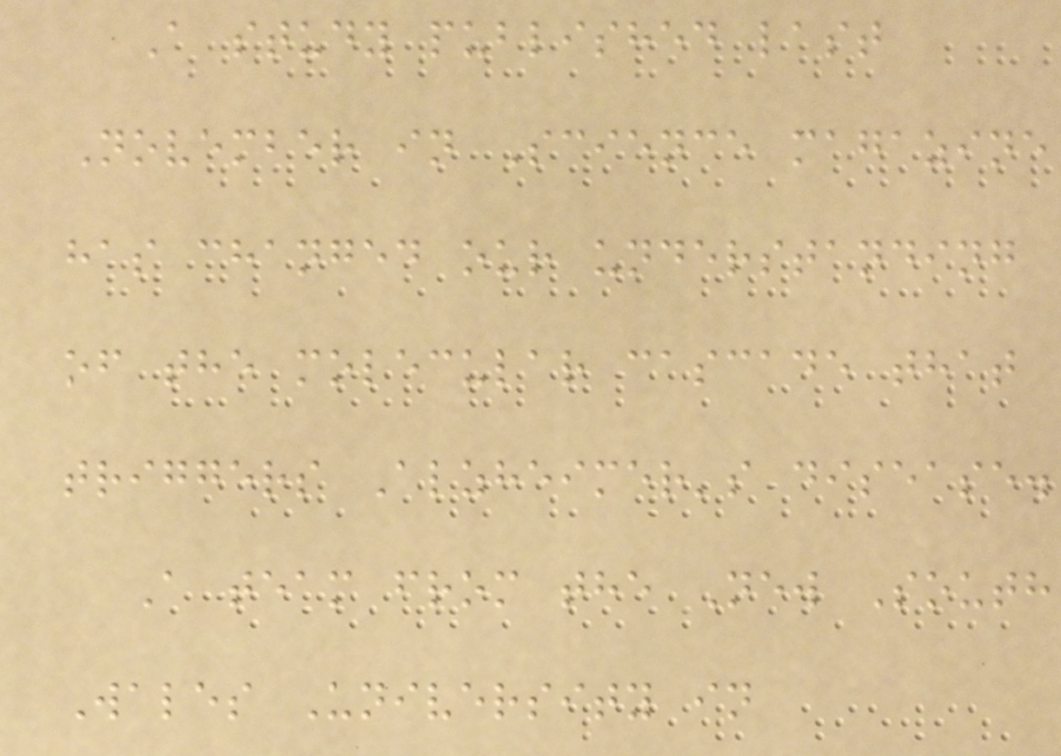A study published last
November in Science magazine
has changed our understanding
of the molecular cascade that
triggers Alzheimer's disease.
A team from the New South
Wales University in
